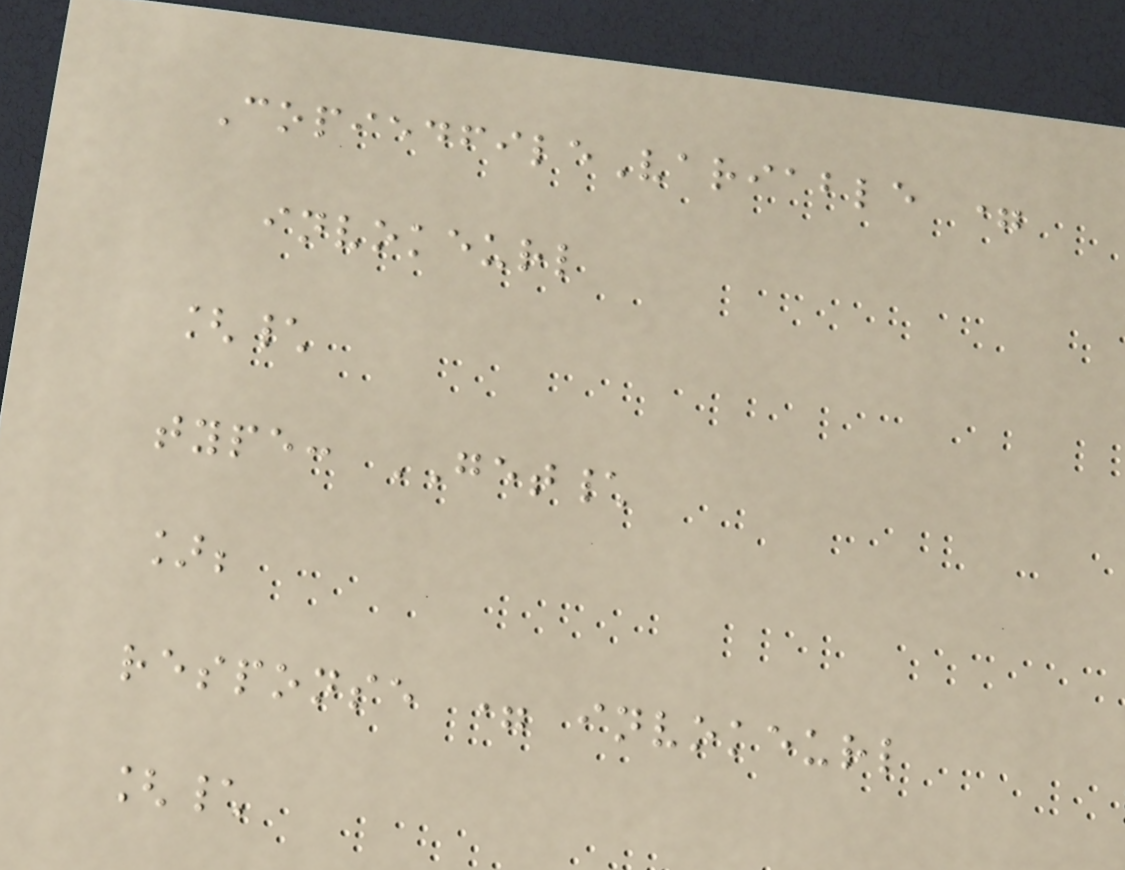CopiedfileVariable =
invokeurl
[\
type: GET\
];
response = invokeurl
[\
